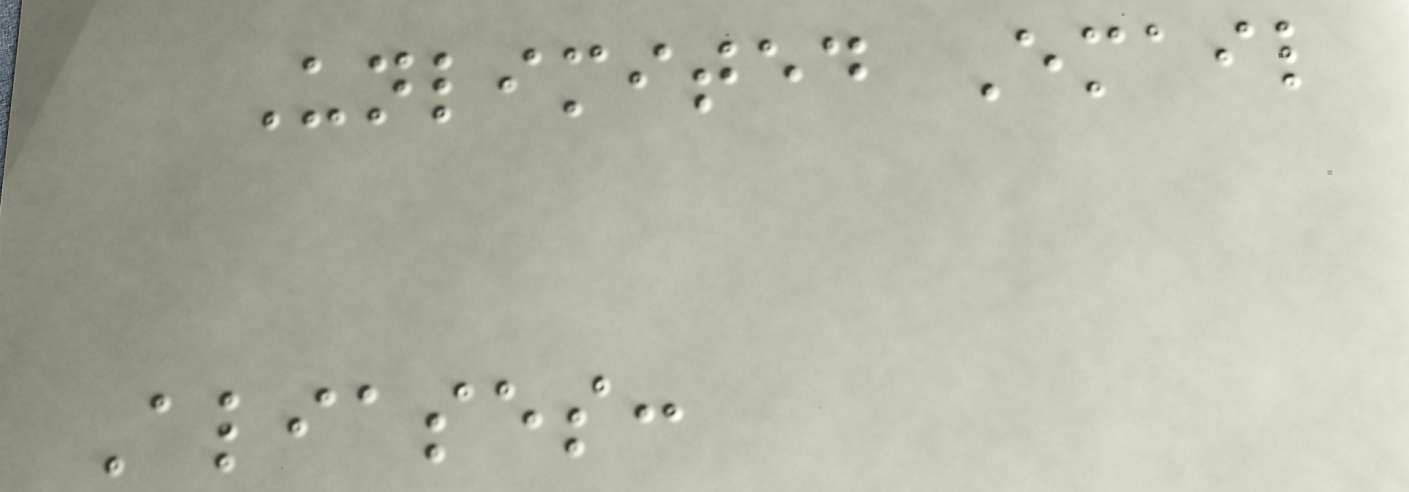Unlimited Email
Aliases:
